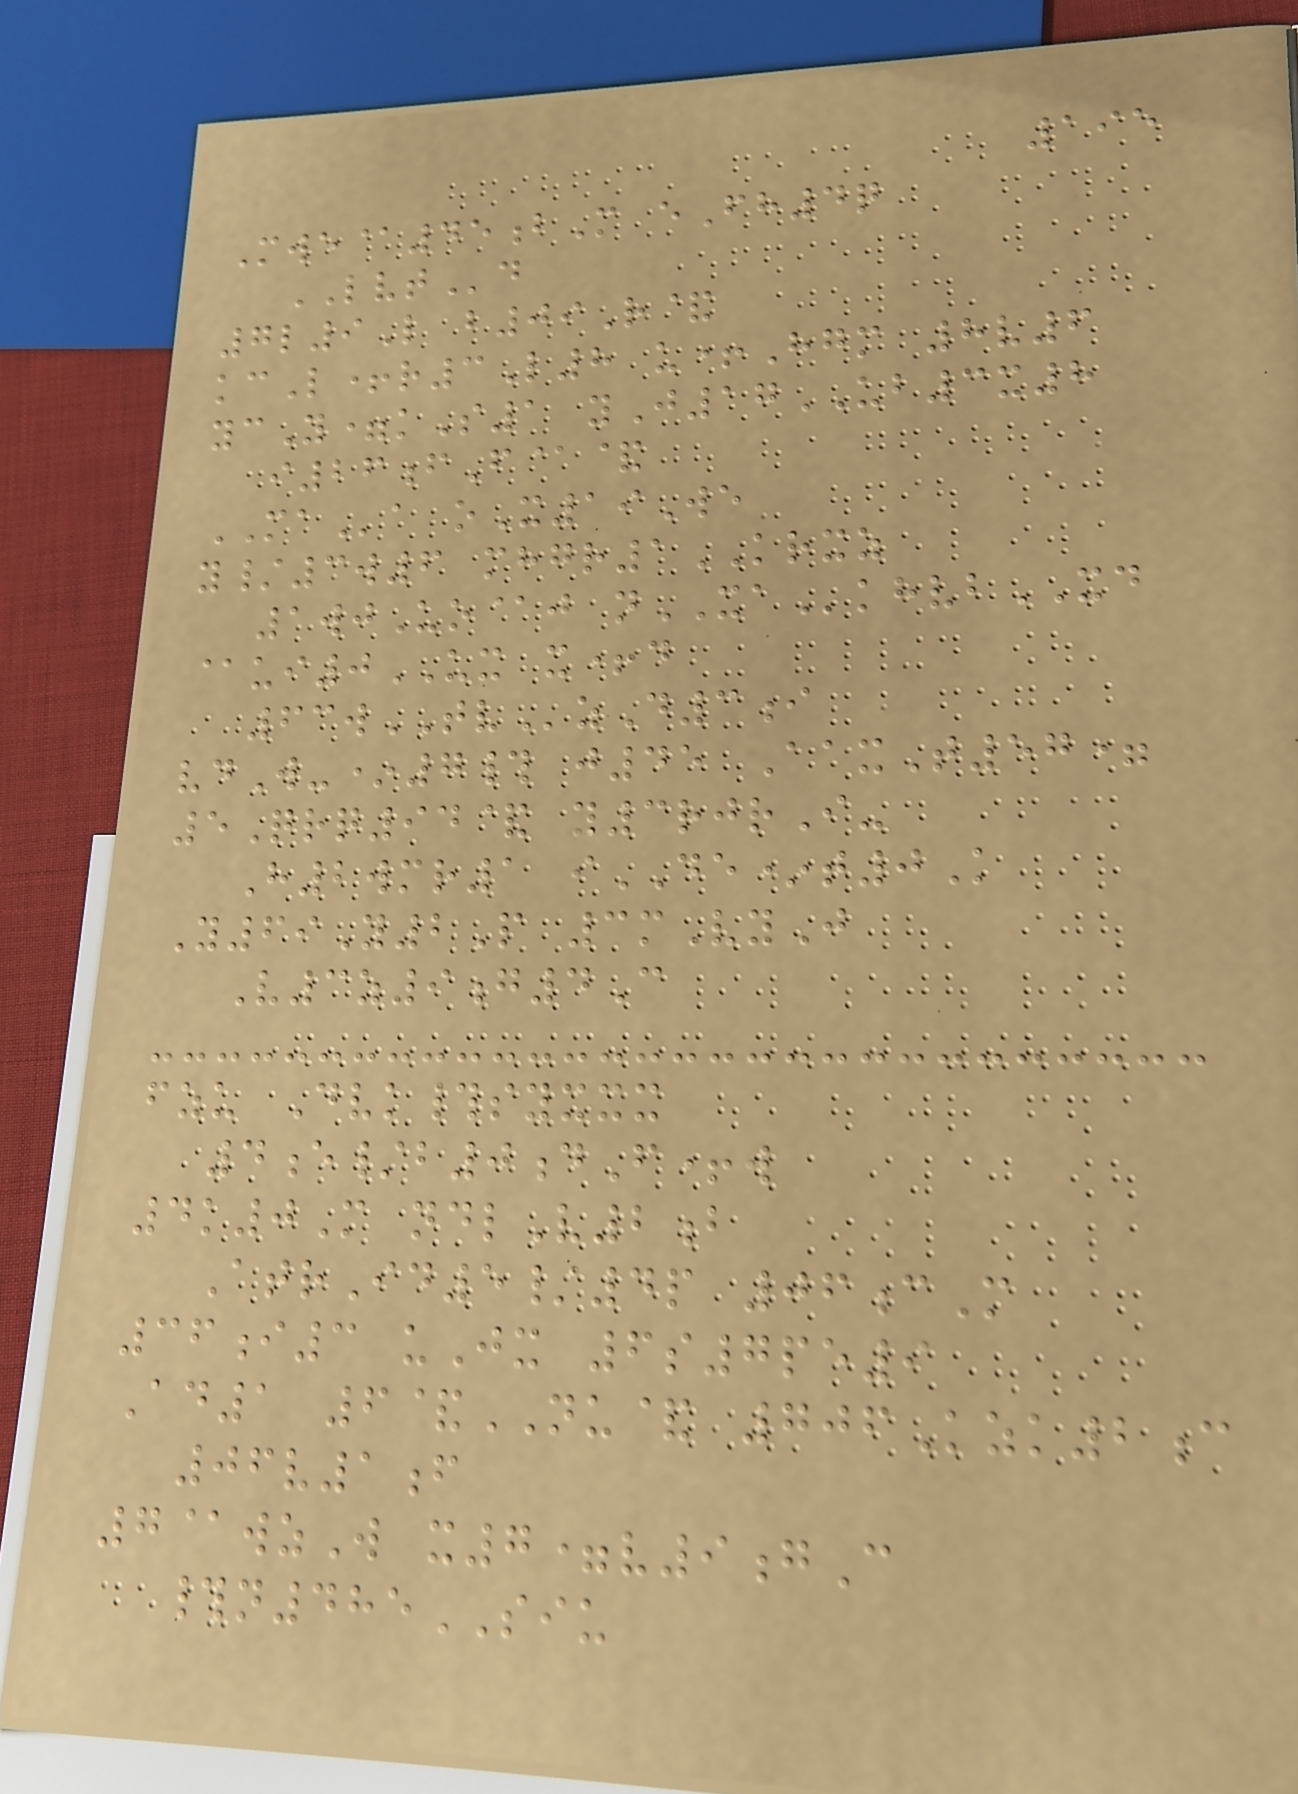195
Mwe@45bM eFh4q
LVTd
7l9L b09R&
kcL+r3L8 u+Hgm 8v6
ycY=kS1 yJ17UB3x8
i26fF@&
MAa oX19We
y/3w6 mhgr1KRXZ
1wjUo@j nXAkhvbXD
@ui0UX x+d
63wTVzD3i
vdW-*7# j45 AaxT57=
5Qrq94& y3rjrI-
H2wmr1 iDE*t0K
Y69Y2P 3mVyJ
V3z9g4C
fzu Dvk#syxxx
4e/b0dF+w
4k0M ndlV2b
AtrId5/4p 06cM
36i3 uJx 6s7pe9
Ad1 6&NU& 706Kzk2c
06v1f
7@wzW x7=v9gC
#n485SIU
